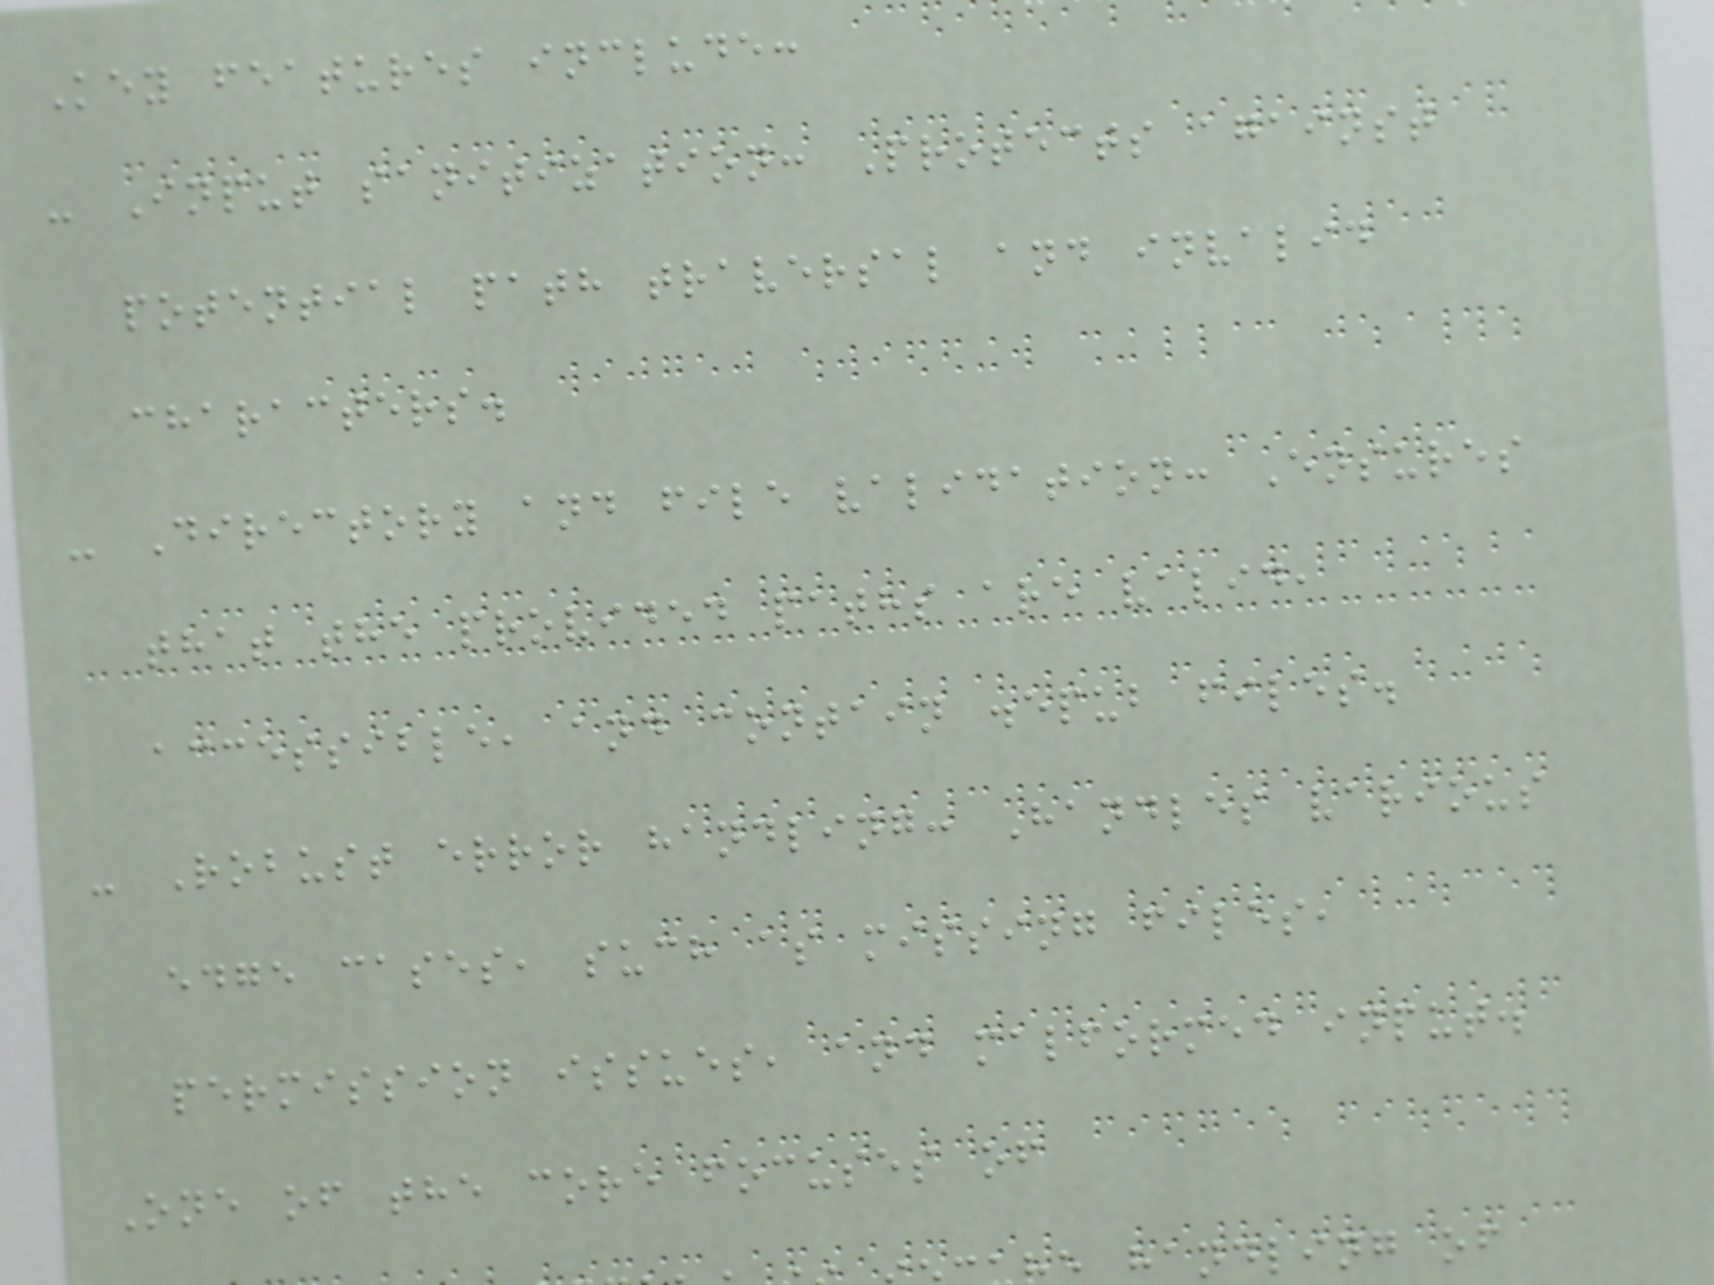Key features include:
- Input sanitization: Protects against
potential path traversal and invalid
characters.
- Directory and file validation: Ensures
that the provided paths are valid,
accessible, and contain .epub files.
- Robust error handling: Handles various
edge cases, such as missing files,
permission issues, and malformed input.
One of the core focuses of
handling of
